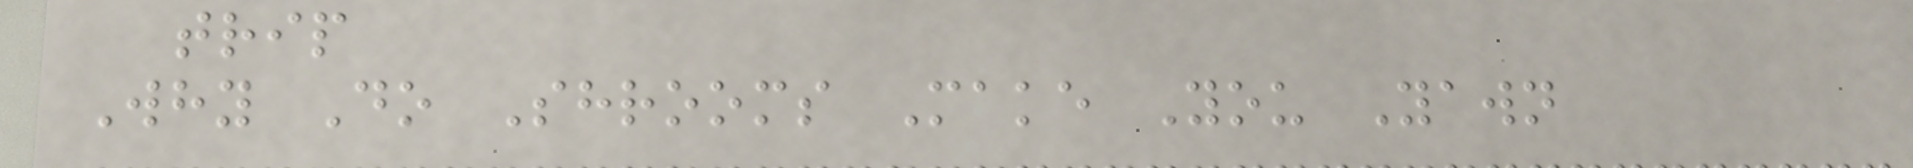trip
Why Do Shrooms Make You Yawn
